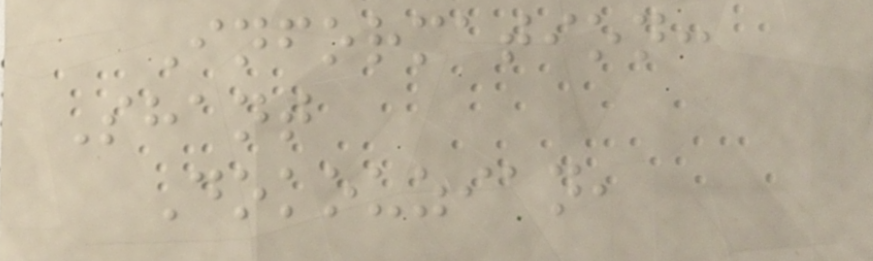Information:
Shant
Dokouzian,
